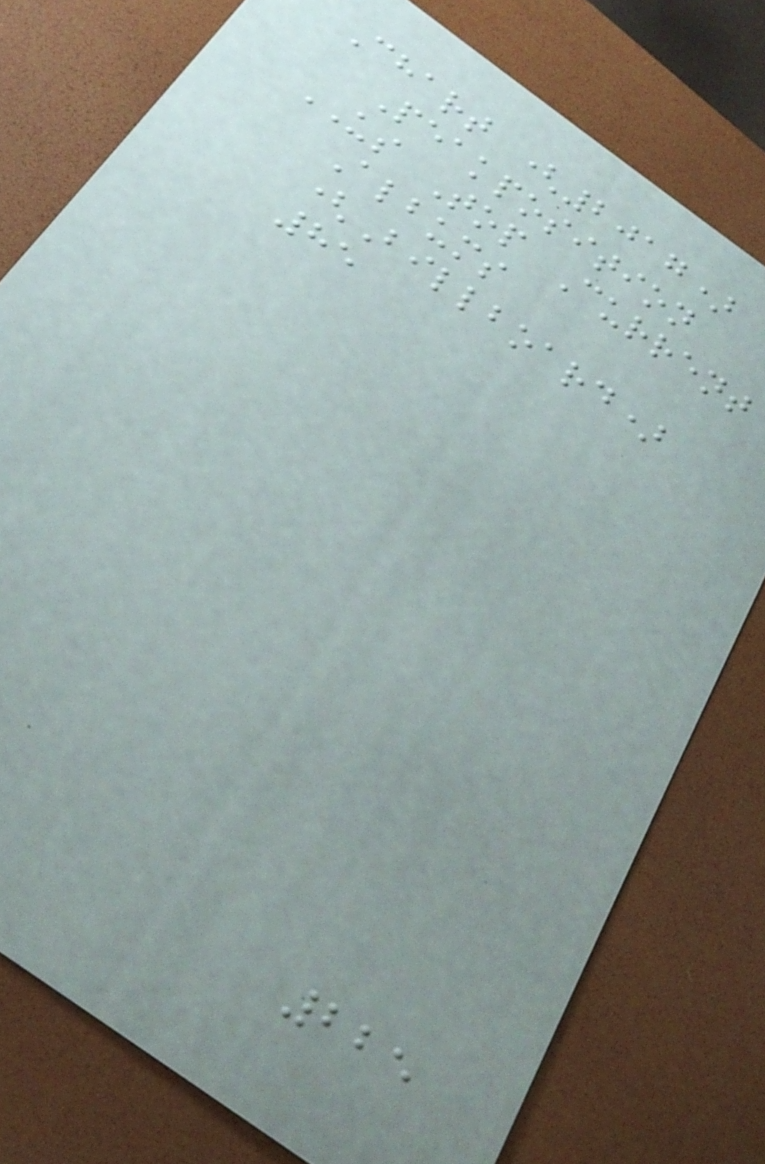Chart (2017)
Peakposition
US Top Current
Albums
(Billboard)
85
225
